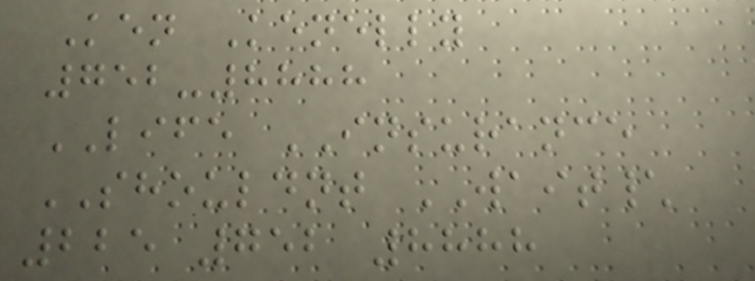Ken Kenelly
752-8888
LIFE INSURANCE
SHOULDNT WAIT\
225 752 8888
